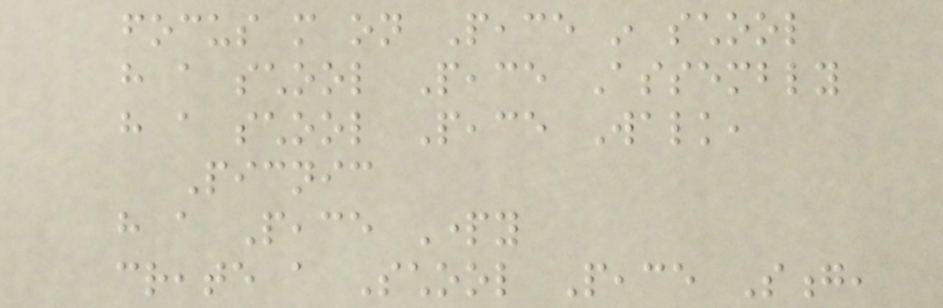focus more on Peace in school
have a school Peace Assembly
have a school Peace Walk,
Picnic
have a Peace Party
create a School Peace Song,
